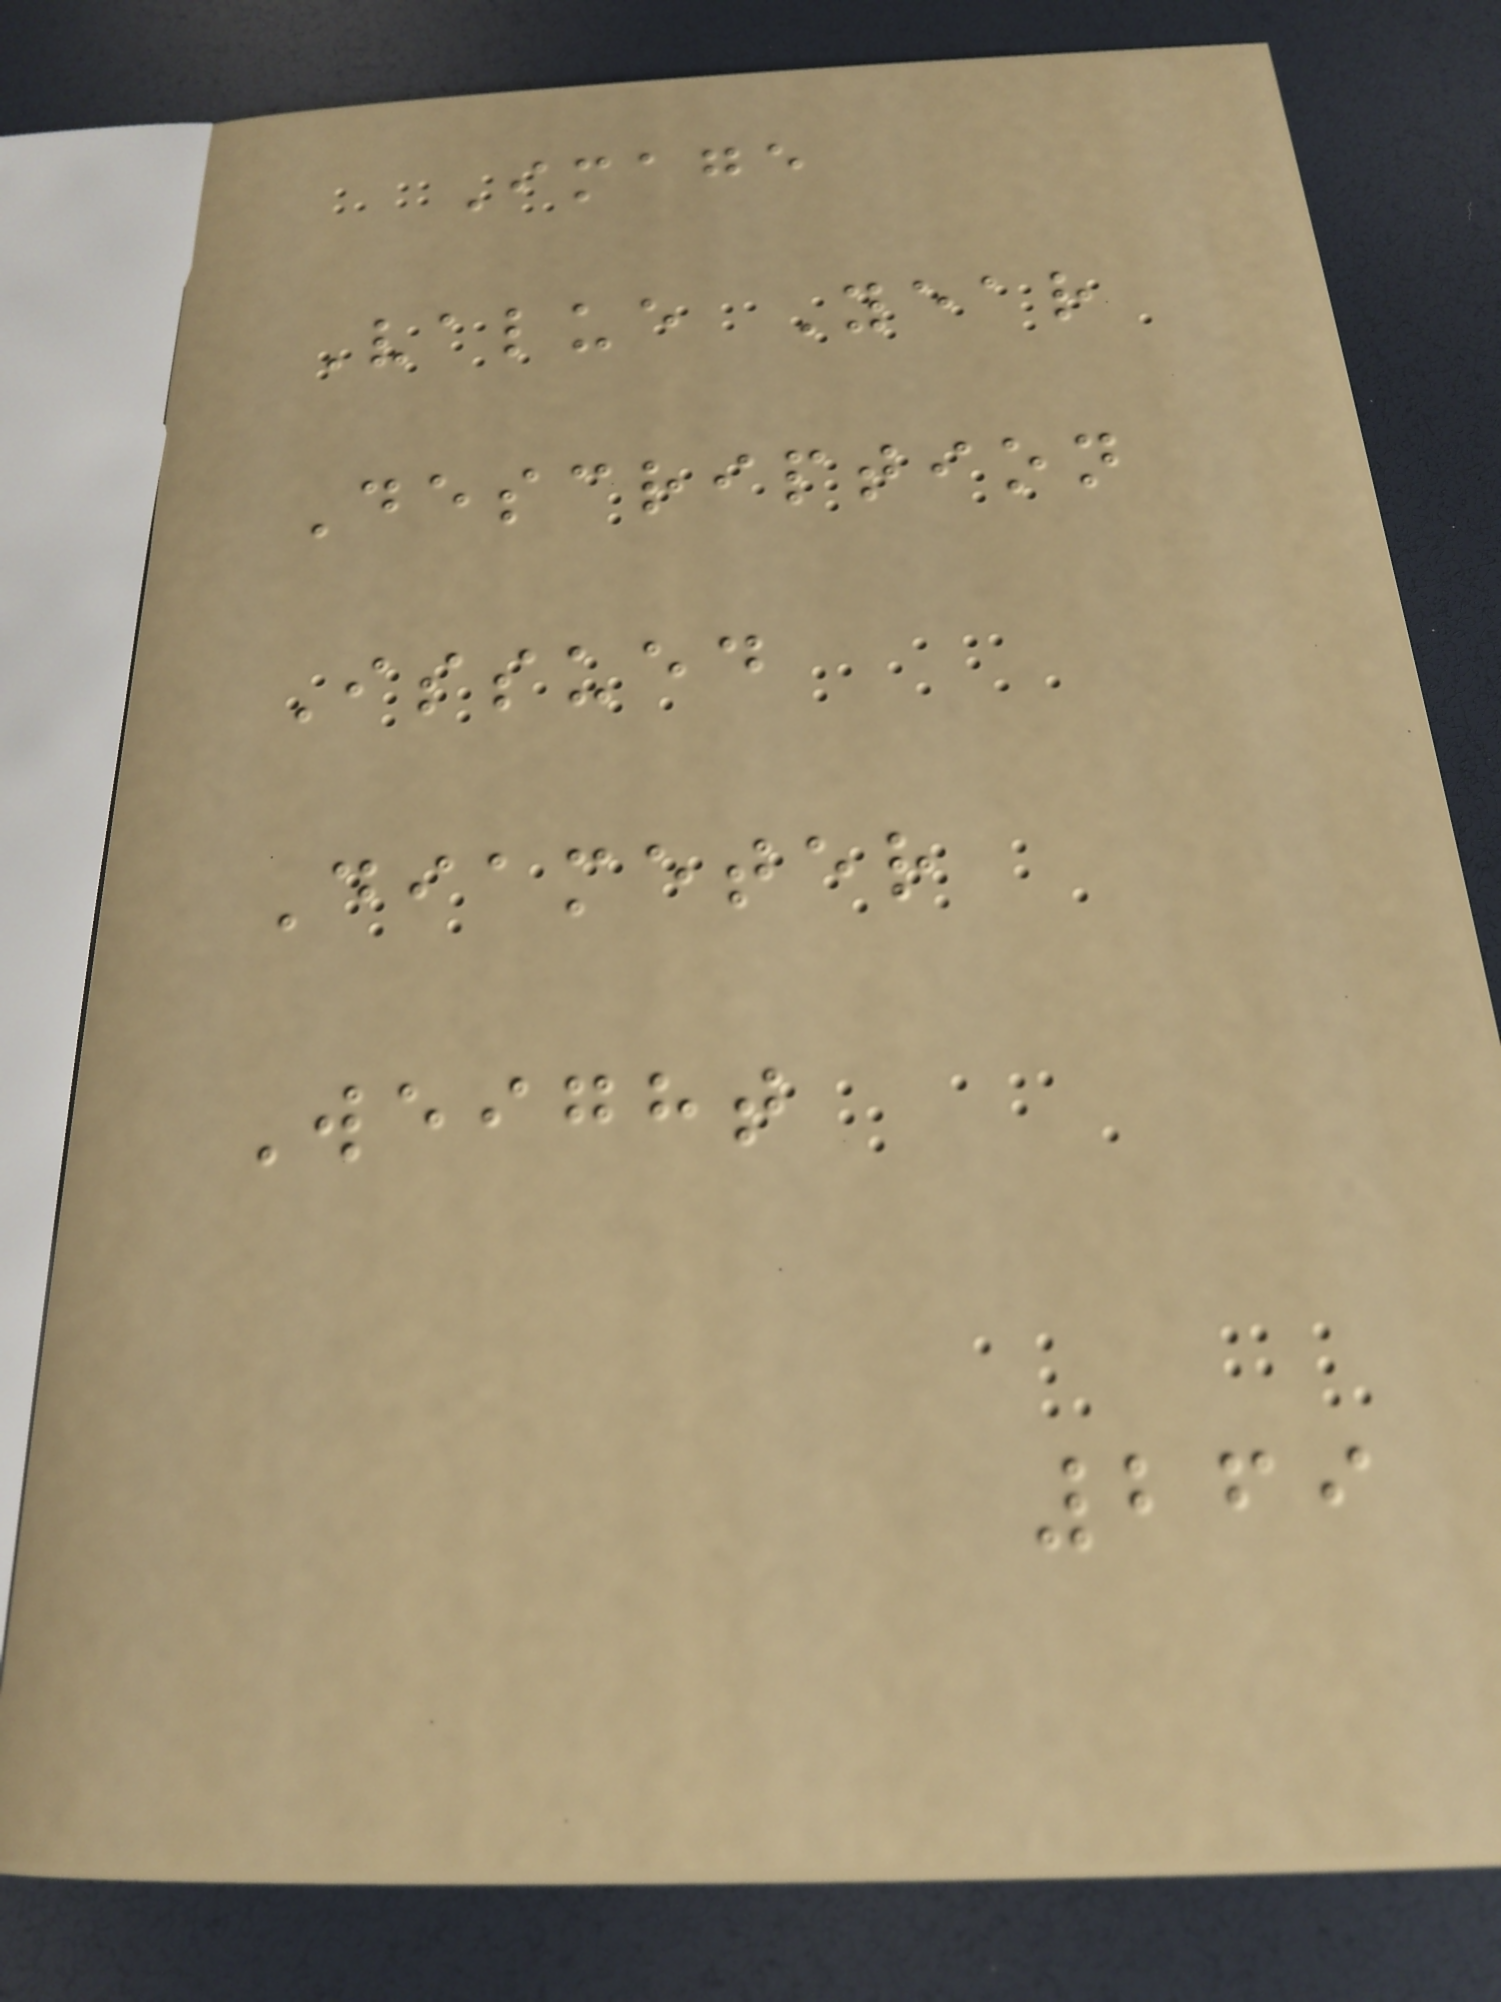Image
Value Year
Description
Issued
Diameter
Weight
269
